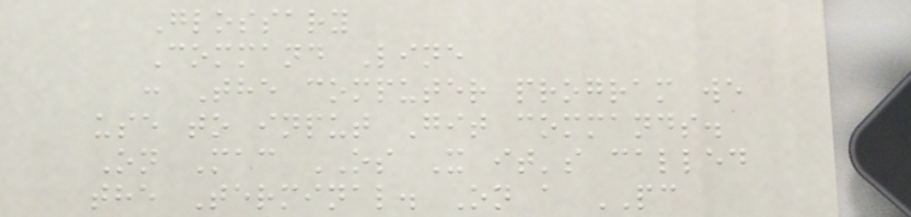Glossary
Command Line
: The computer program we
use to input Git commands.
On Mac OS X it's called
the Terminal. On a PC
